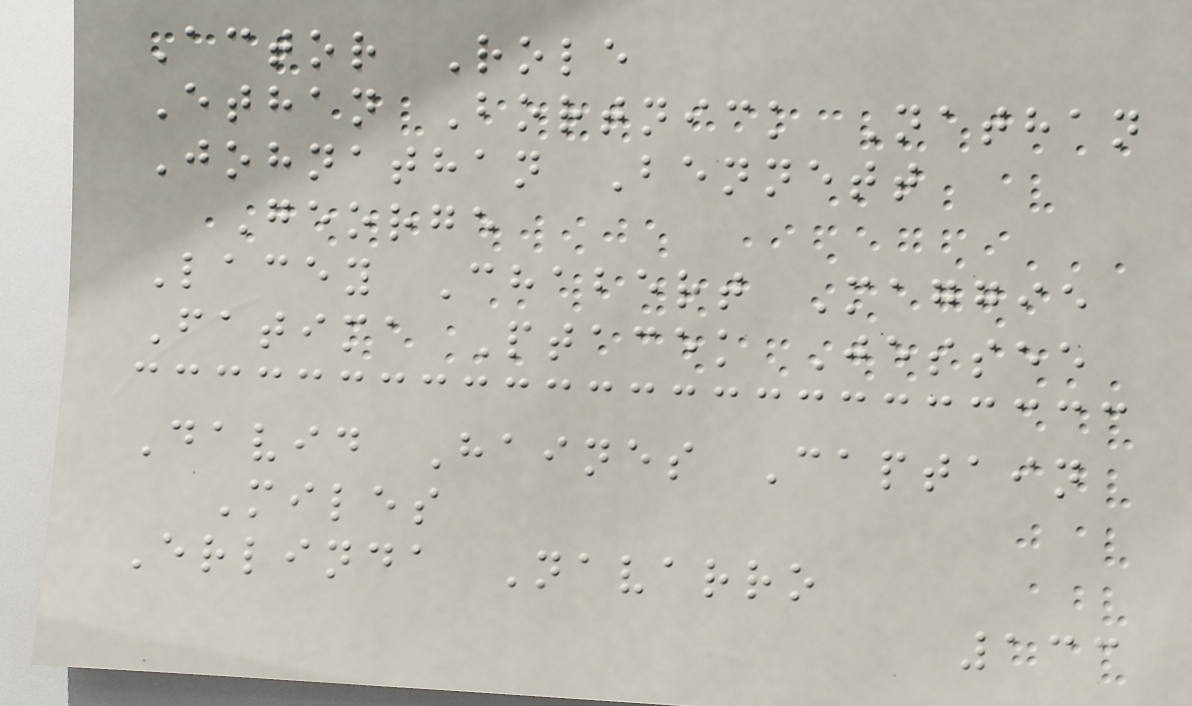Actor Role
Ethan Bortnick Nathan
Johnathan Bennett
George
Lacey Chabert Maggie
Fatima Ptacek Jessee
David Haines Captain
Miles
Erlinda Navarro
133
